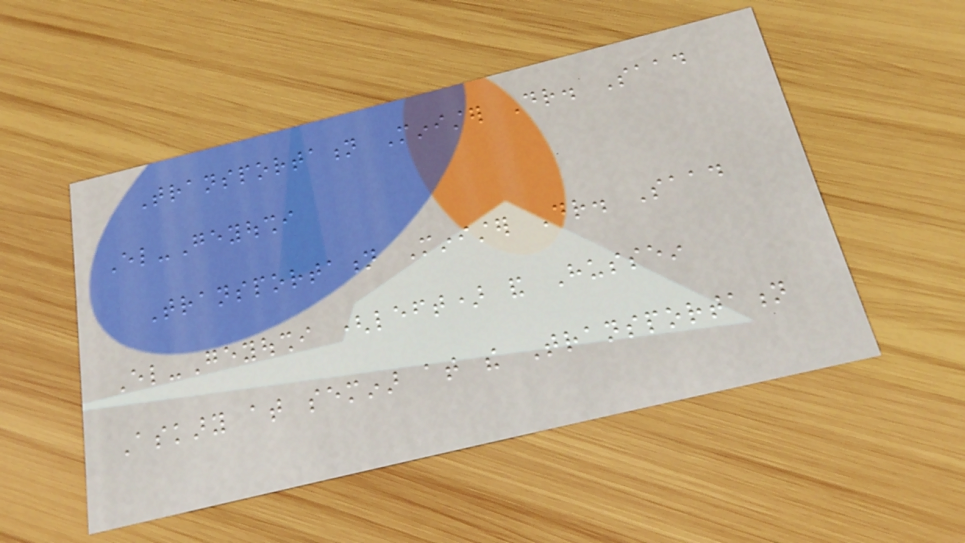Transportation Minister Dr. Saad
El-Geyoushi
Transportation Minister Dr. Saad
El-Geyoushi (left) and Hussein
Askary at seminar at the Transportation
